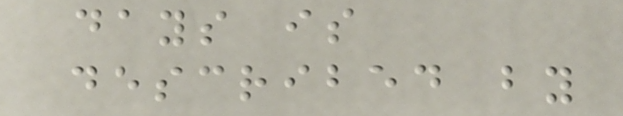days is
described by
